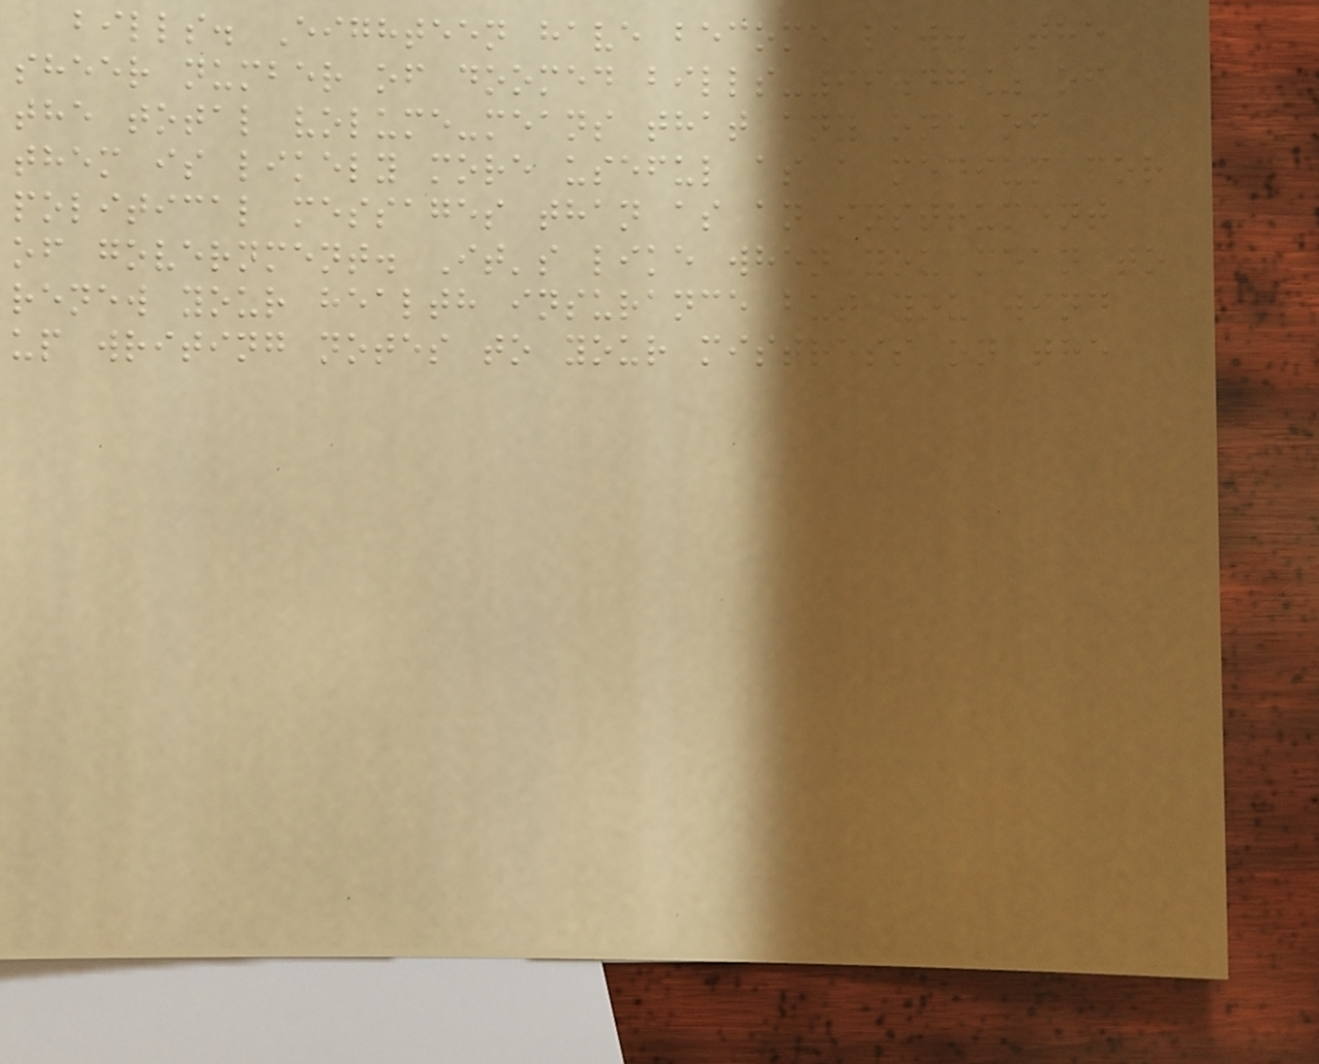bills. Eighteen have become law. The
sheer number of doomed bills-99.47% of
the total volume-means that any one of
them is likely more useful as a medium for
political messages than as an instrument
of government. It's like when you mean to
renew your health insurance but you wind
up writing notes to your mistress on the
